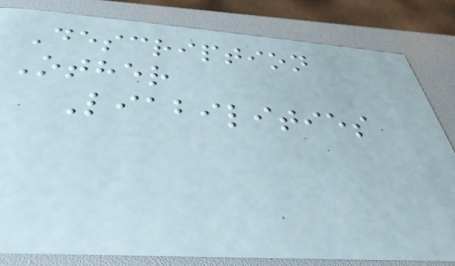Description
Other
Liabilities
